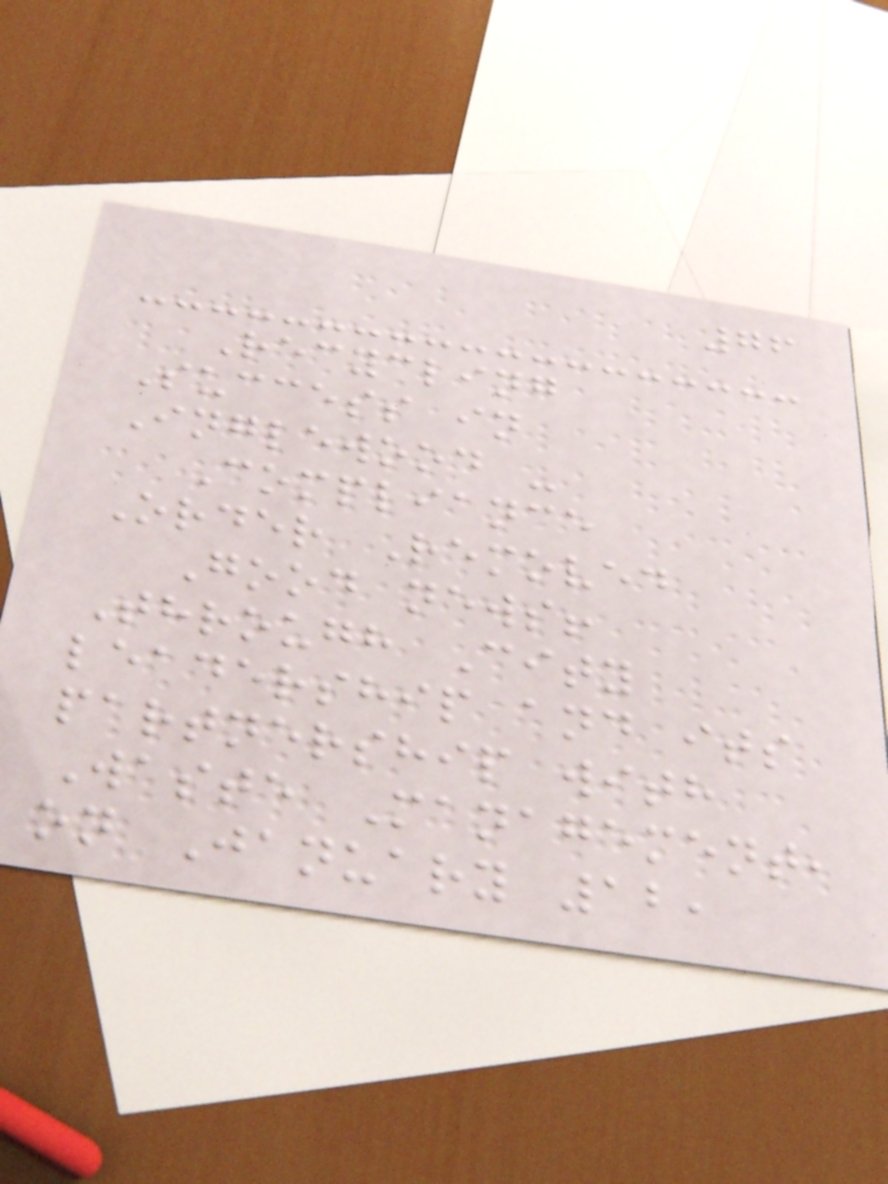76
Recycling
Success in
Inglewood -
Compliance
Order Removed
Good news!
Through City
leadership and its
partnership with
Waste Management,
on January 12,
